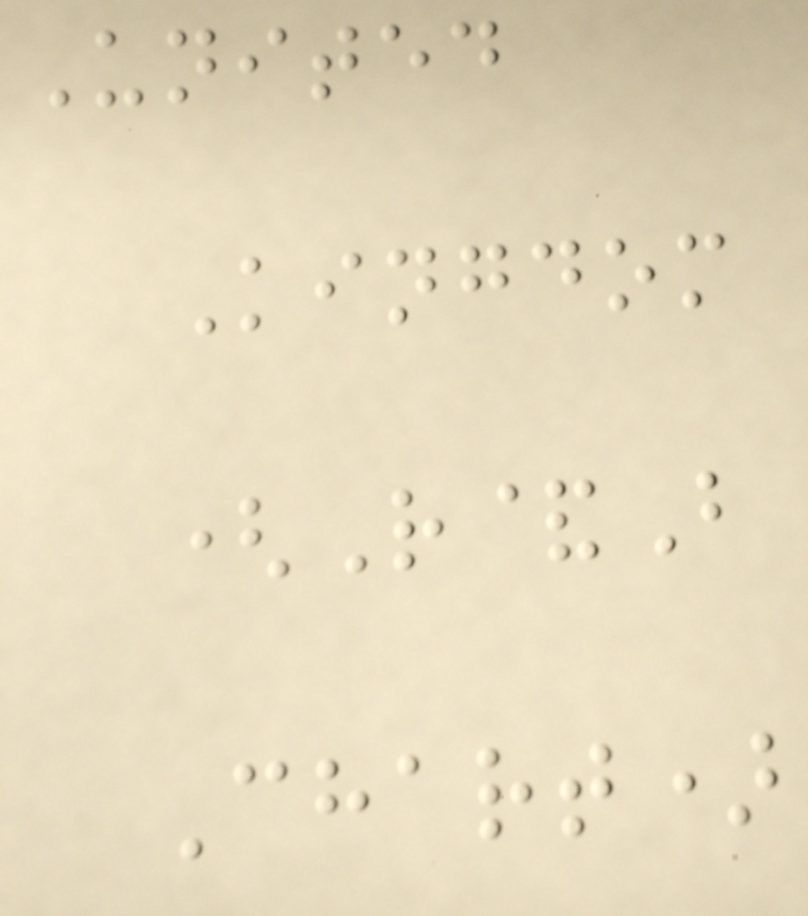United
Kingdom
(R&B
Chart)
